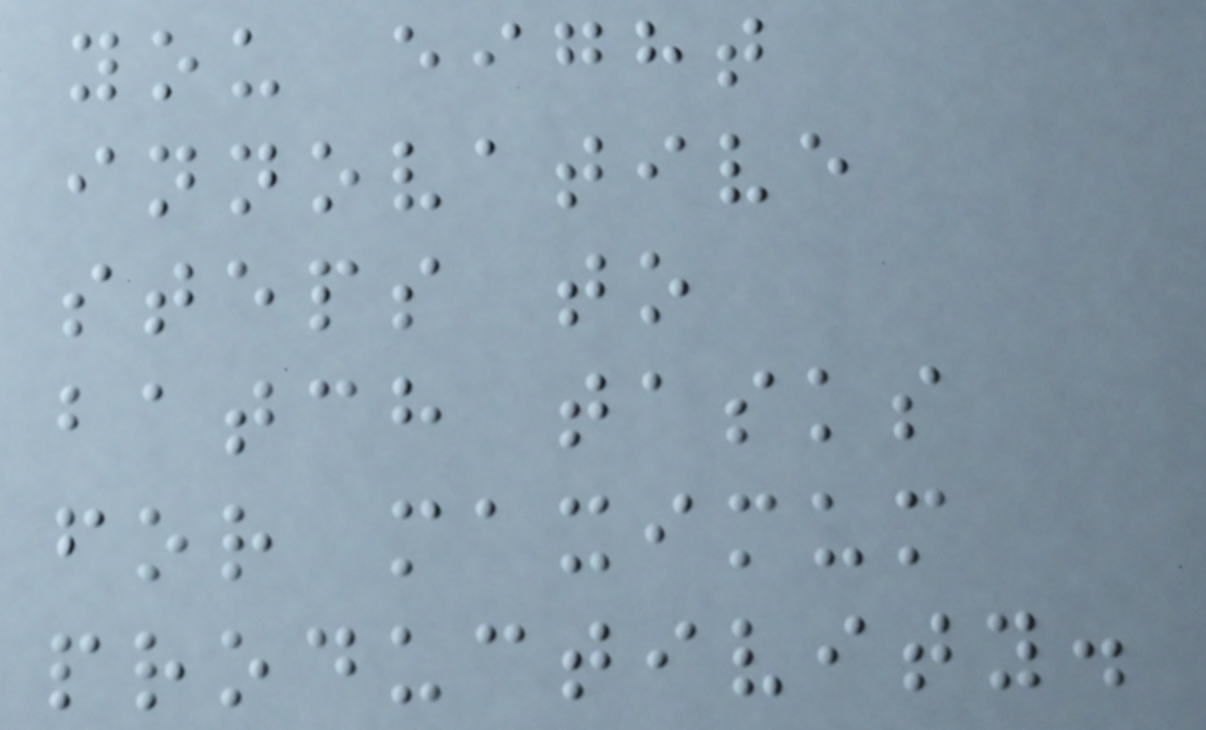you eight
innovative
steps to
batch tasks
for maximum
productivity.
